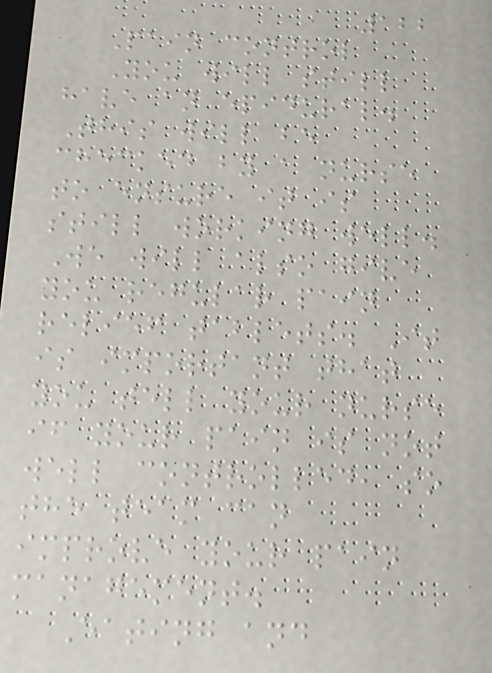122
Pain control
You will still
have an epidural.
This will be
checked by a nurse
to ensure it is
still working well.
We will also give
you regular pain
relief tablets. It
is important that
you tell your nurse
if your pain is not
well controlled, so
the team can
improve your pain
management.
Eating and
